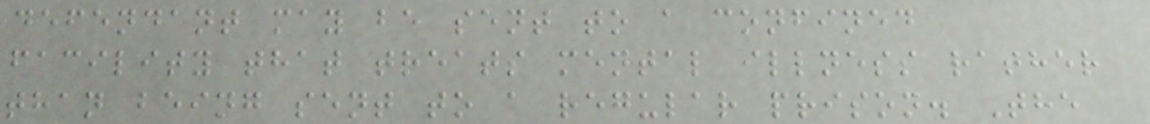defendant may be sent to a confined
facility that treats mental illness rather
than being sent to a regular prison. The
